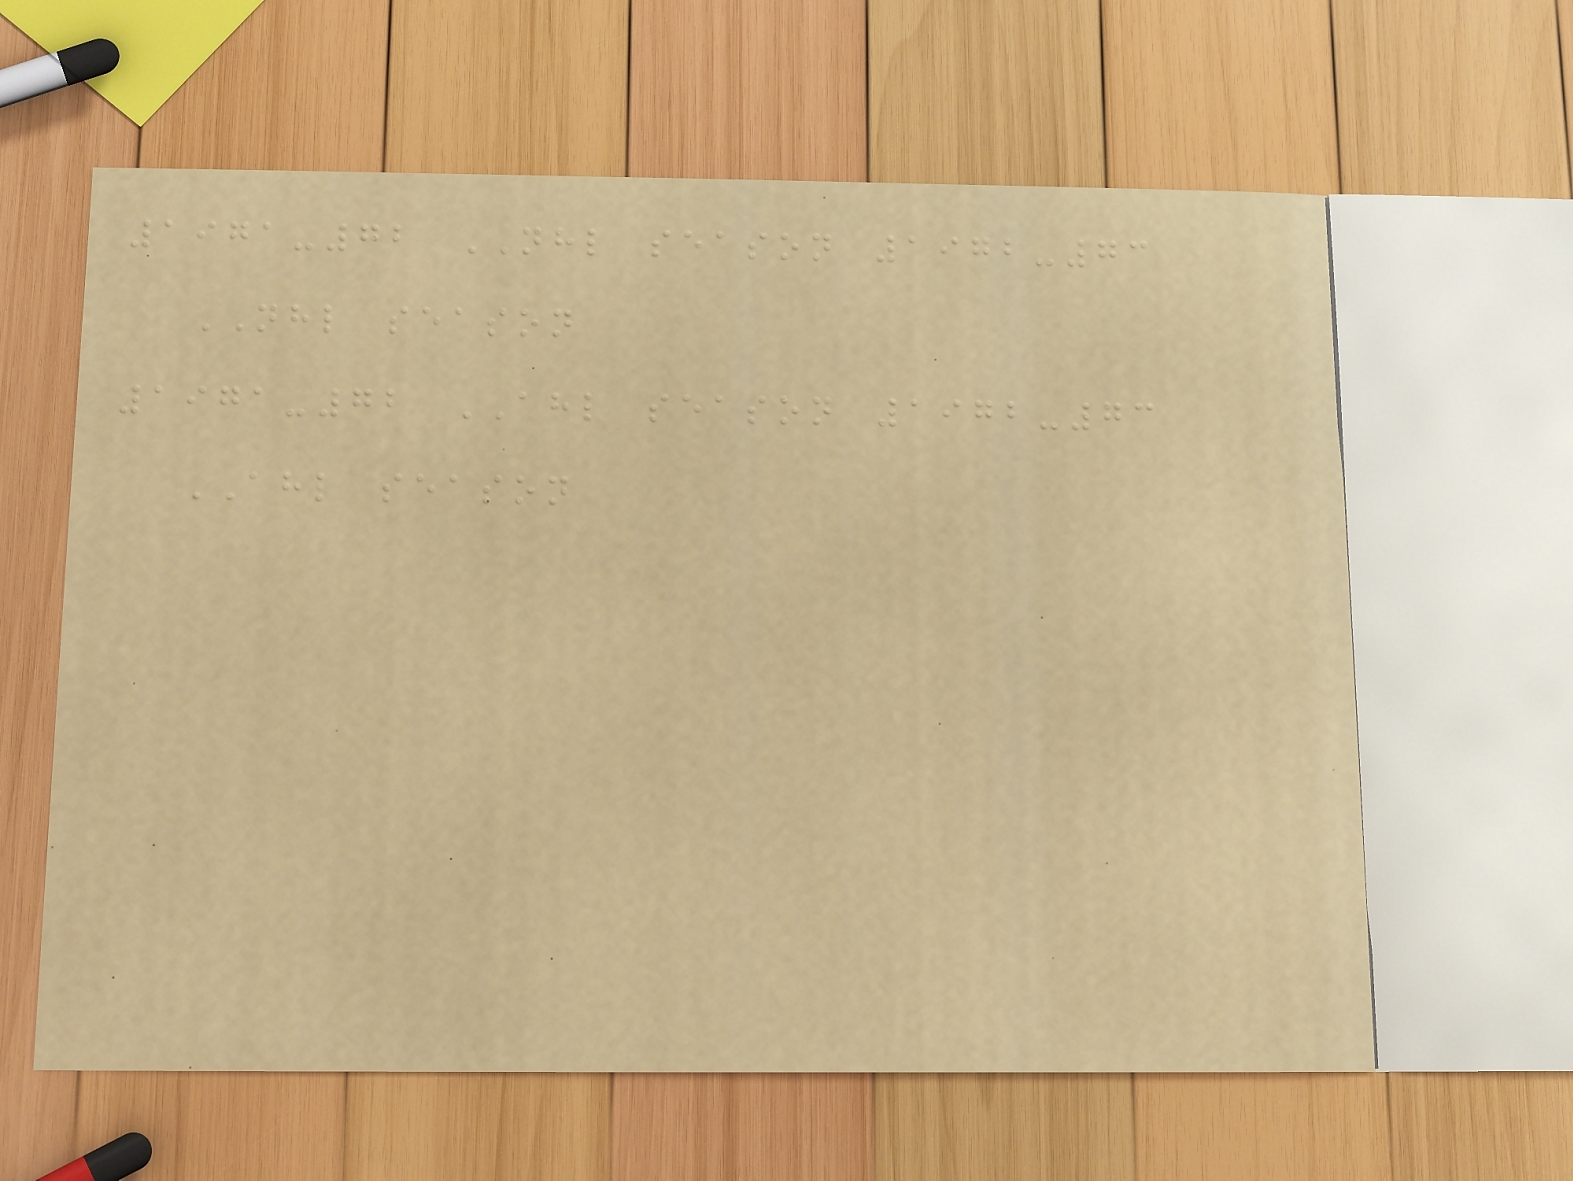1971-72 NHL season 1972-73
NHL season
1971-72 AHL season 1972-73
AHL season
